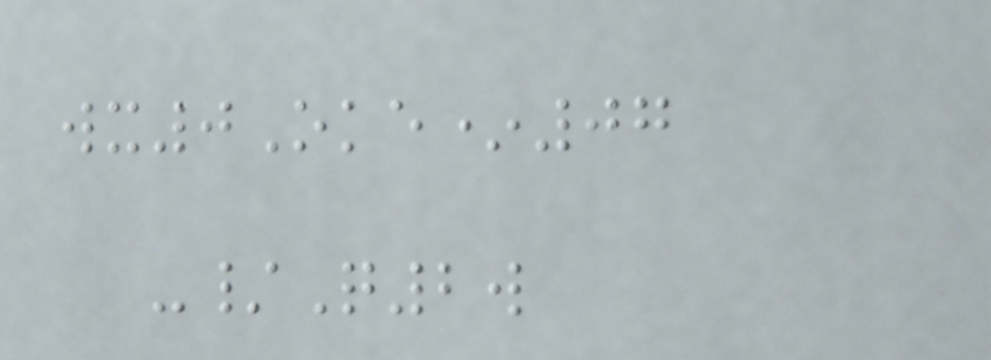wx0Oke*07
-/Q2w
